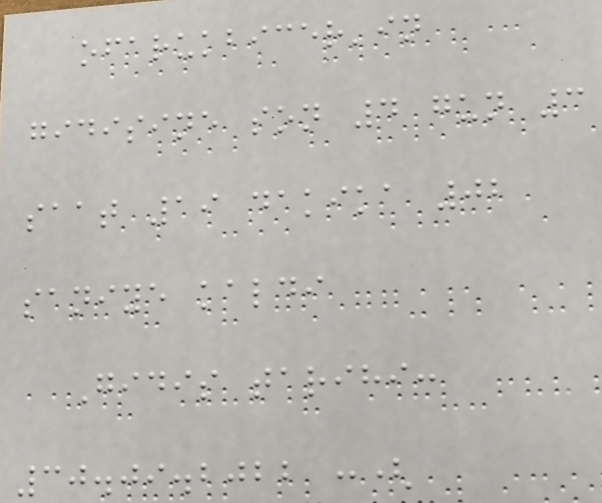ofarukbicer'in
gidisine son 4 gun 3
saat 19 dakika 02
saniye kaldi
Gidis tarihi:
30.09.2022 :(
